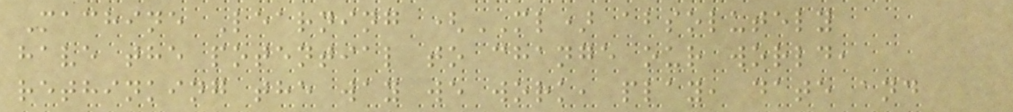Machine Learning (ML) absolutely
have the potential to change our world,
rethinking the way we work, play, date and
